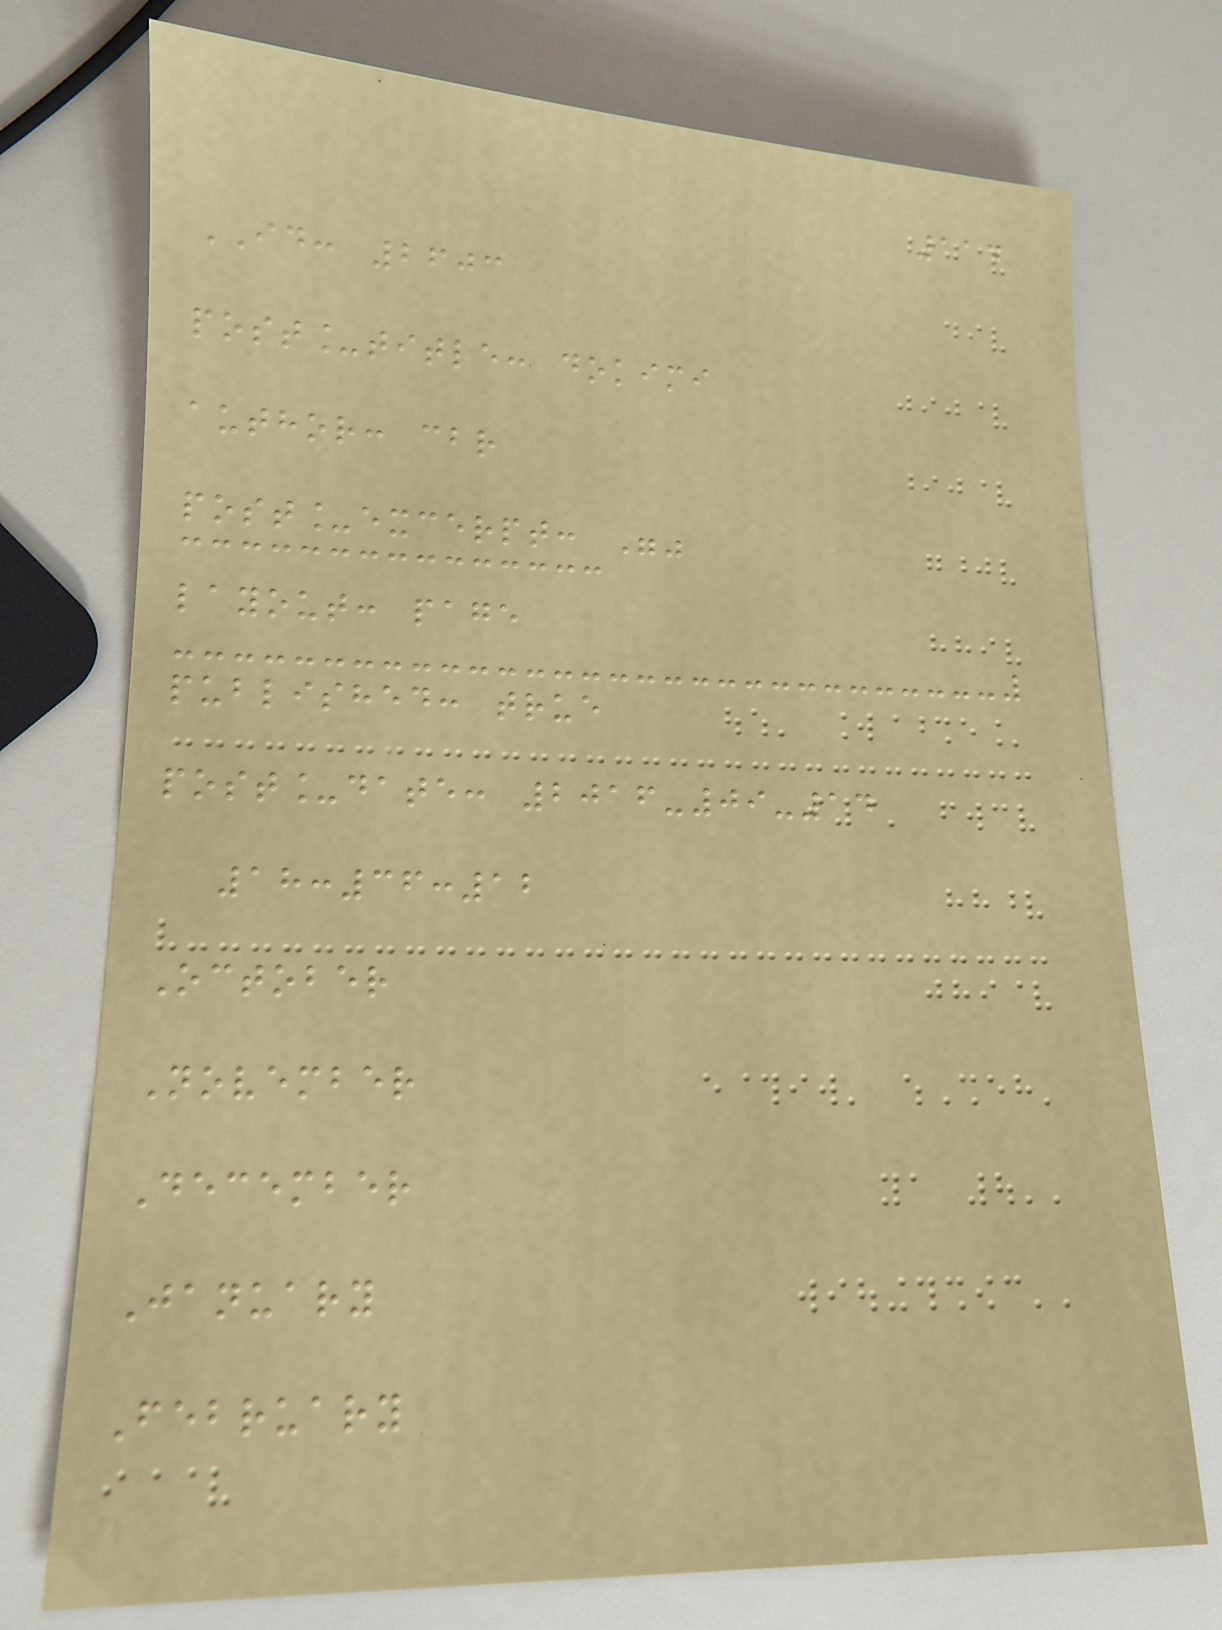114
ID: 2603
post_title: dokimi
author: cbr
post_excerpt: ""
layout: page
published: true
post_date: 2016-09-14
18:36:12
October
November
December
January
February
